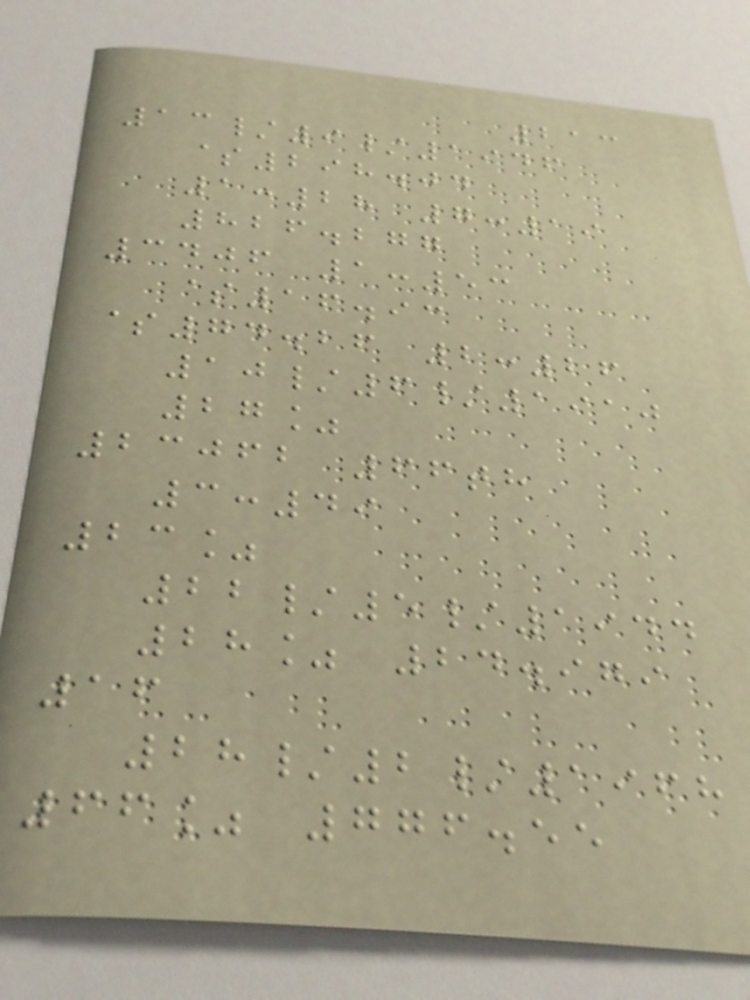213
13/9/1946
$298.04
1:28 7:19
826.277
3406 1:53
$16.93
$74.26 2:26
10/6/1910
27%
23062 66th
3:49
23%
22/5/1944
28% 24.979
16
28/2/1968
66% 776.55
